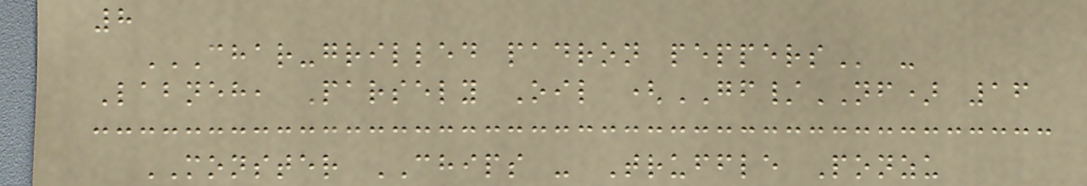8
CHAR-GRILLED PADRON PEPPERS -
Labneh, Parsely Oil (GF/NF) 16
MONSTER CHIPS - Truffle Ponzu
